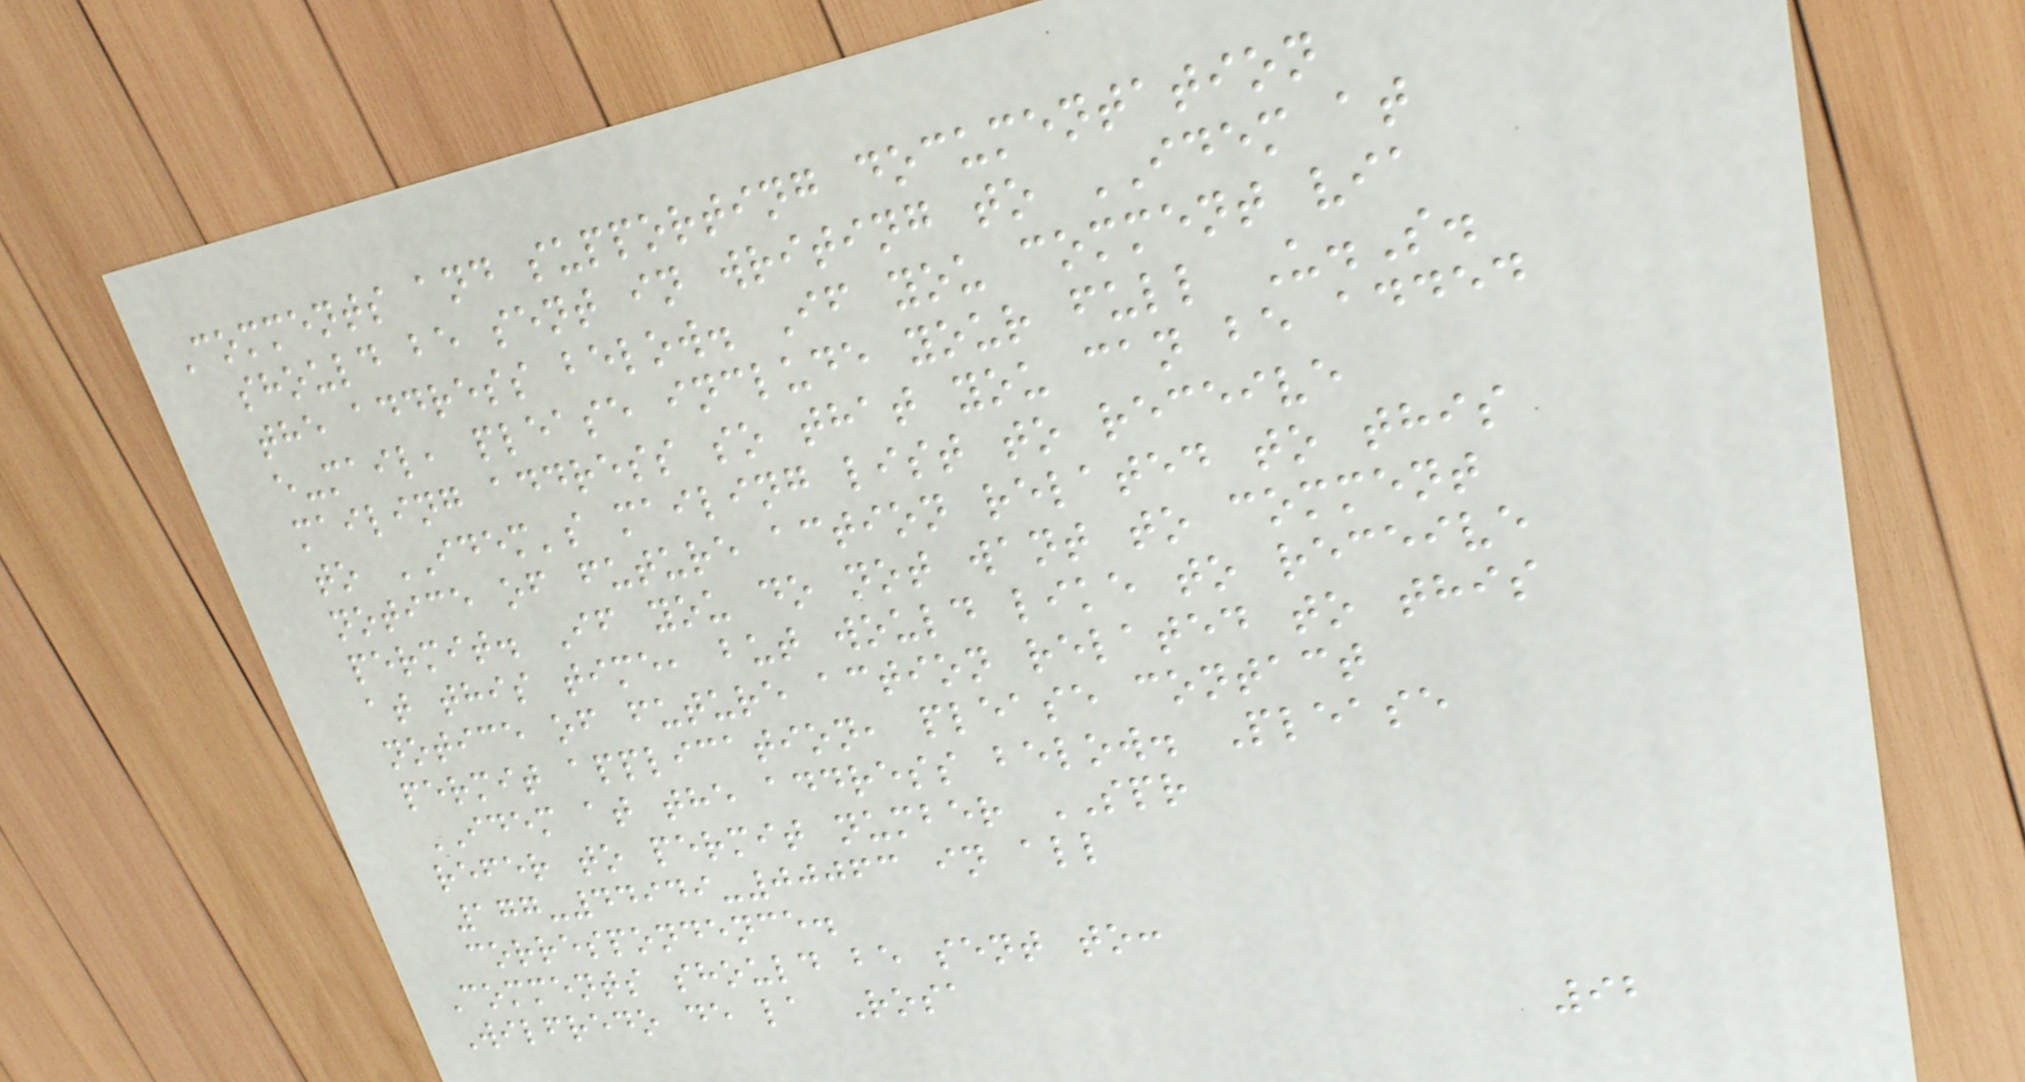Comments and supporting documentation
should be sent in writing to IDEM at
the address below. If you comment via
e-mail, please include your full U.S.
mailing address so that you can be added
to IDEM's mailing list to receive
notice of future action related to this
permit. If you do not want to comment
at this time, but would like to receive
notice of future action related to this
permit application, please contact
IDEM at the address below. Please
refer to permit number SPR
177-44949-00063 in all
correspondence.
Comments should be sent to:
Wilfredo de la Rosa
92
